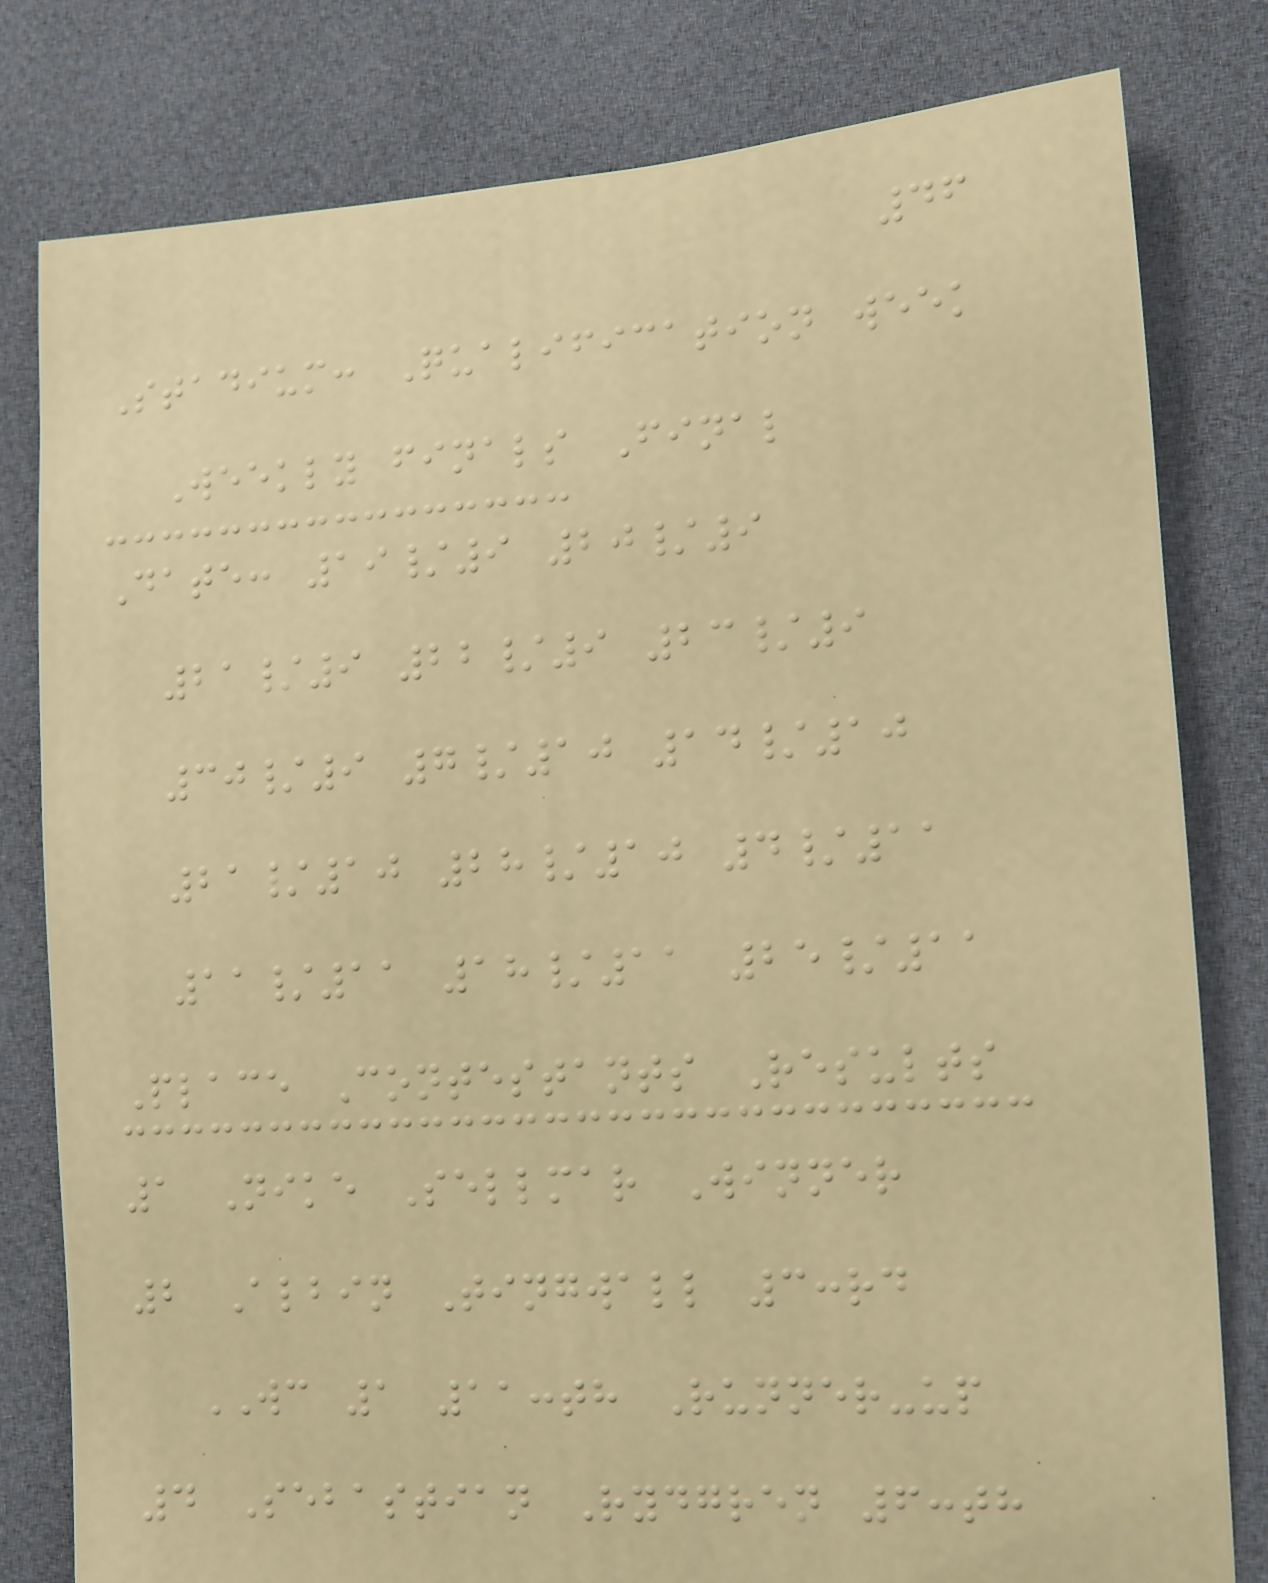46
Stadium: Qualification week
Weekly finals Final
Date: 19/9 20/9
21/9 22/9 23/9
30/9 7/10 14/10
21/10 28/10 4/11
11/11 18/11 25/11
Place Contestants Results
1 Nike Sellmar Winner
2 Albin Tingwall 3:rd
WC 1 11:th Runner-up
4 Sebastian Rydgren 6:th
